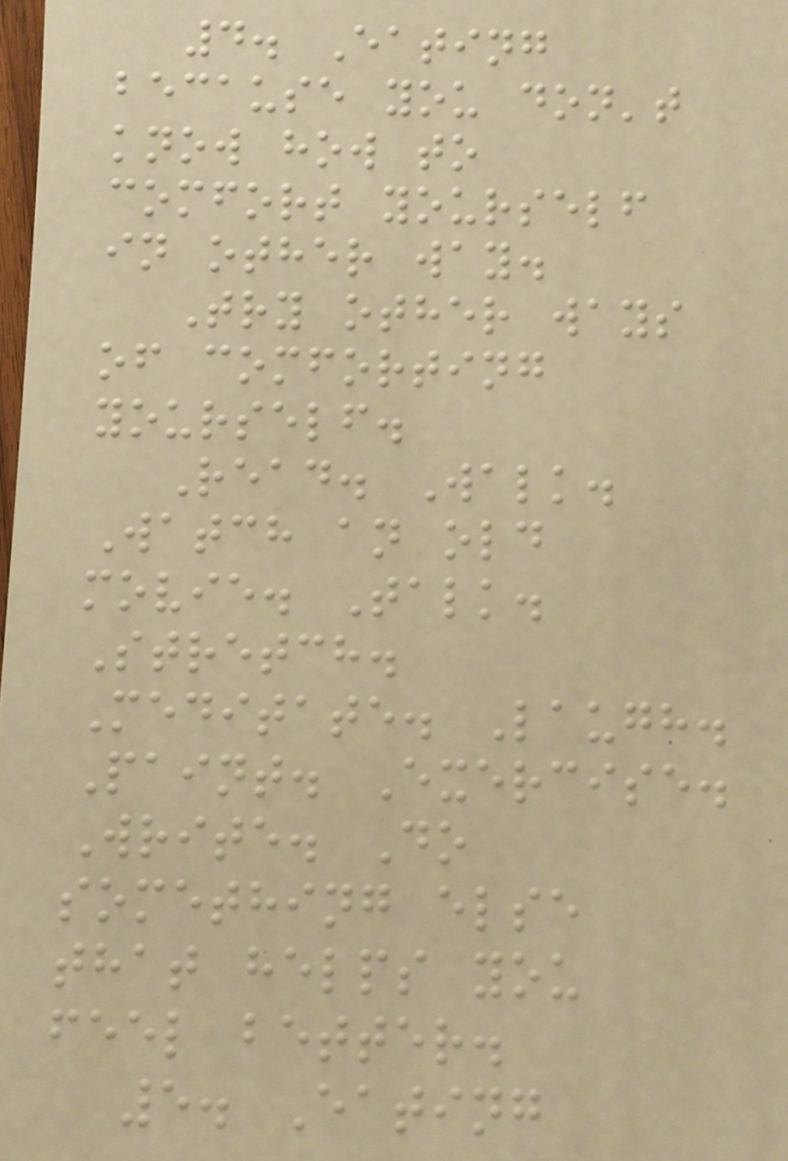4. Eating
because you don't
know how to
comfort yourself
in other way.
Try other ways
of comforting
yourself.
Read. Walk.
Watch an old
movie. Talk.
Stretch.
Meditate. Laugh.
Paint. Exercise.
Write. Do
something else
that helps you
feel better.
5. Eating
